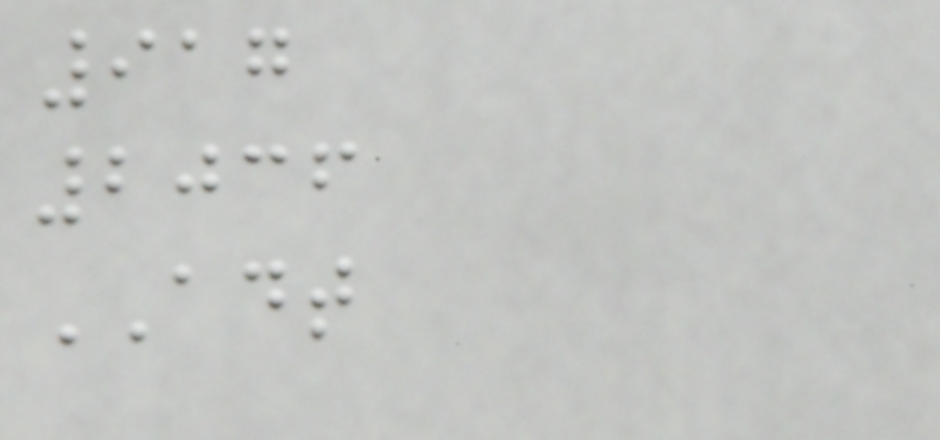917
2036
ADT
